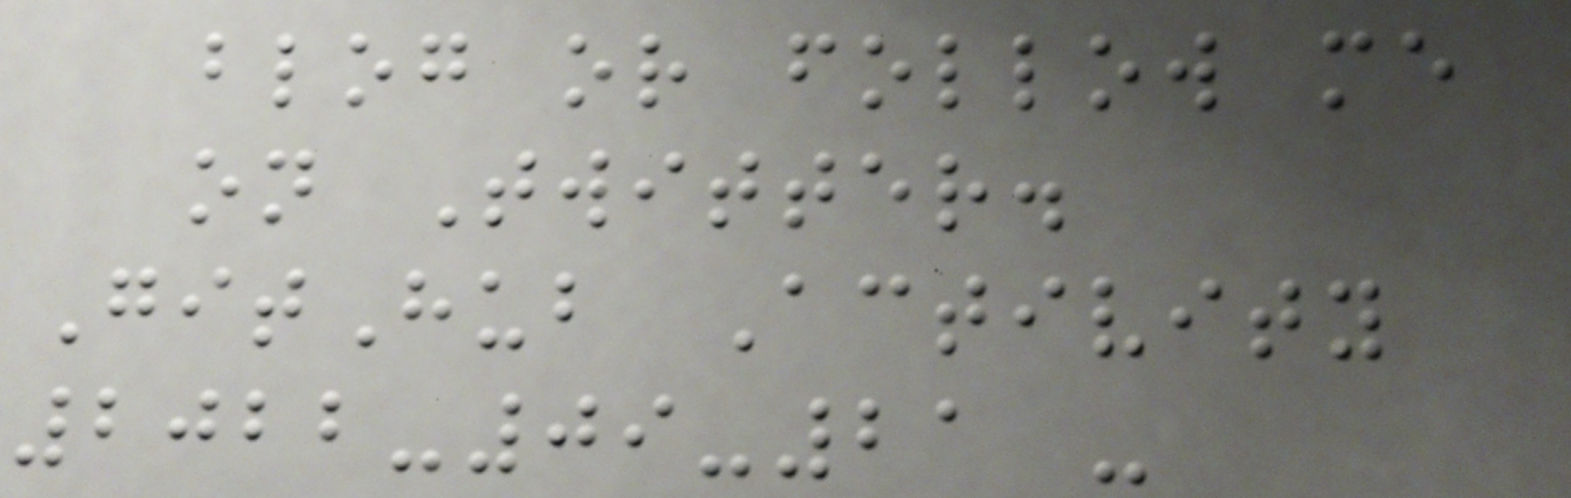blog or follow me
on Twitter.
GitHub Activity
2022-09-21 -
